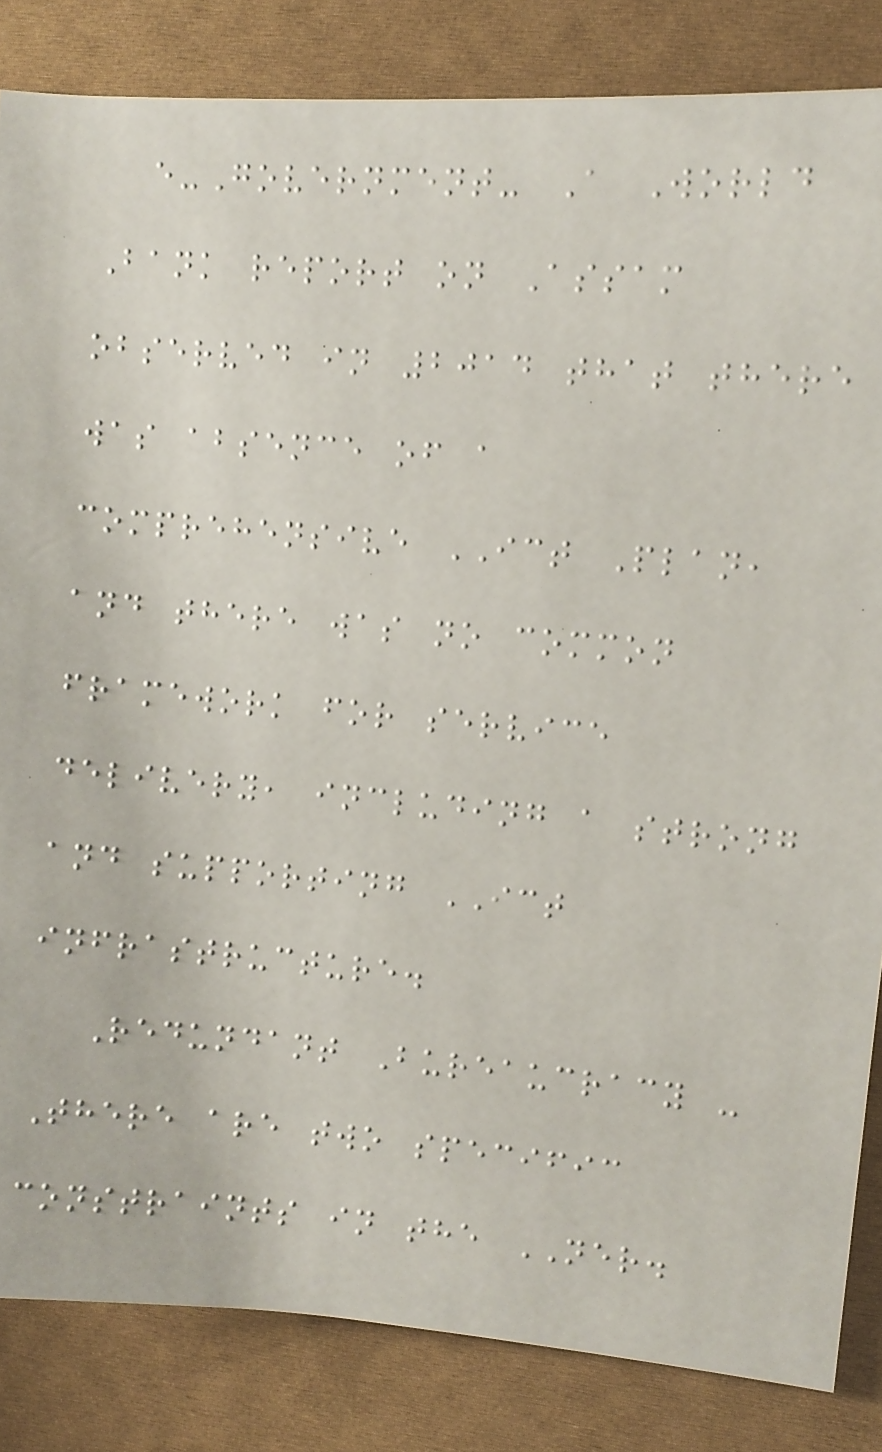e-Government- A World
Bank report on Assam
observed in 2014 that there
was absence of a
comprehensive ICT Plan,
and there was no common
framework for service
delivery, including a strong
and supporting ICT
infrastructure.
Redundant Bureaucracy -
There are two specific
constraints in the NER.
